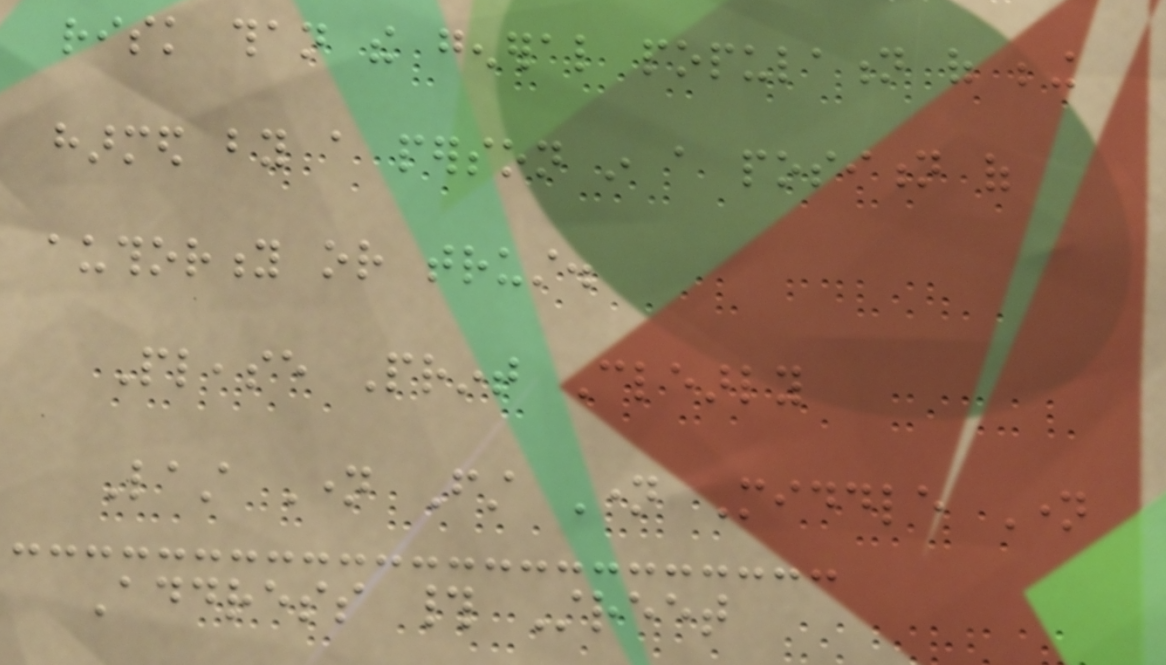risk than the general population of being
harmed by a person in a position of
authority or trust.
Please Print Clearly
Last Name First Name Middle Name
Address # Street
